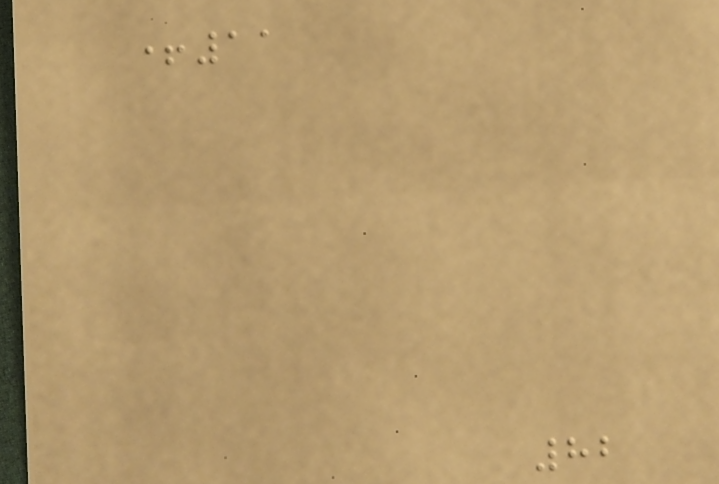+11
82
